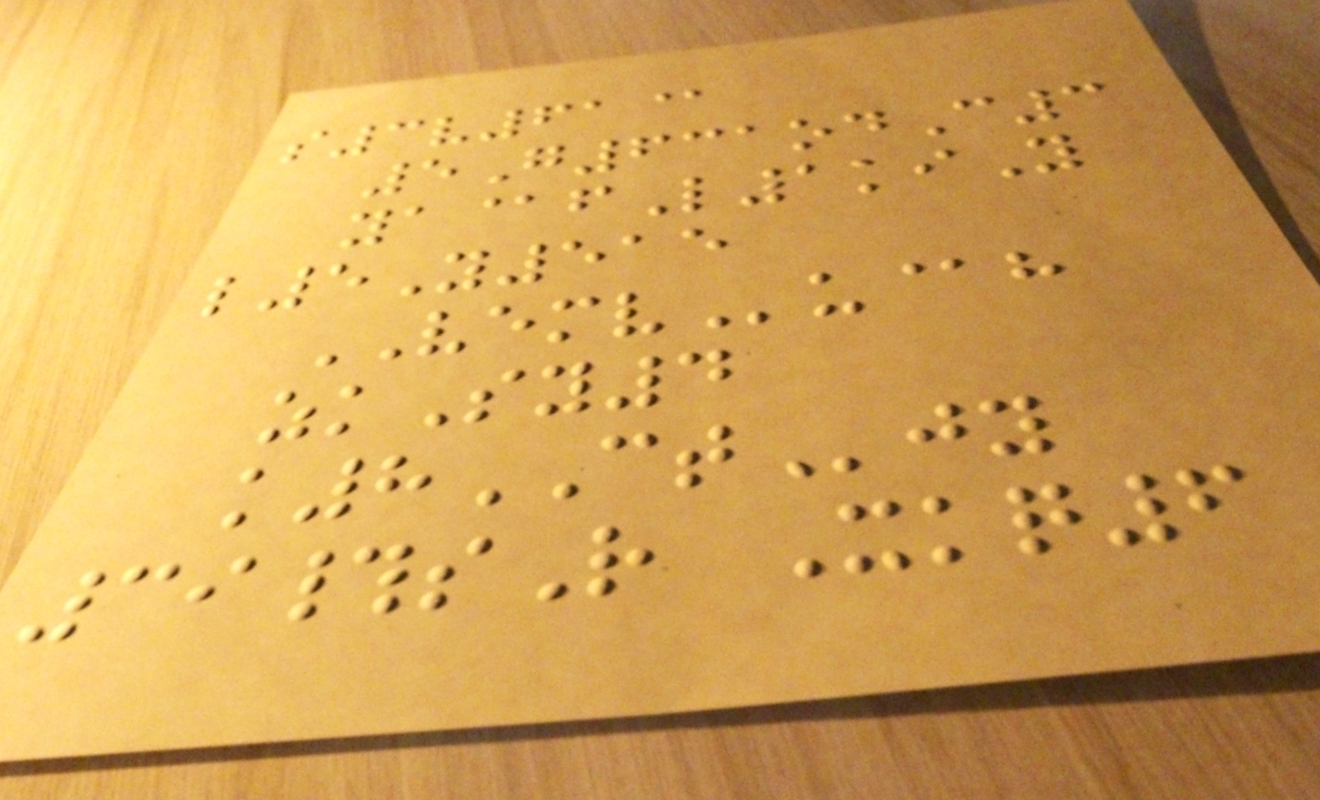s3v61@
5G631odC3
ya@fL1kiY
l5Y515
VEMVu@h
zkSy4
k8CTjy
39#sR Xkq6
